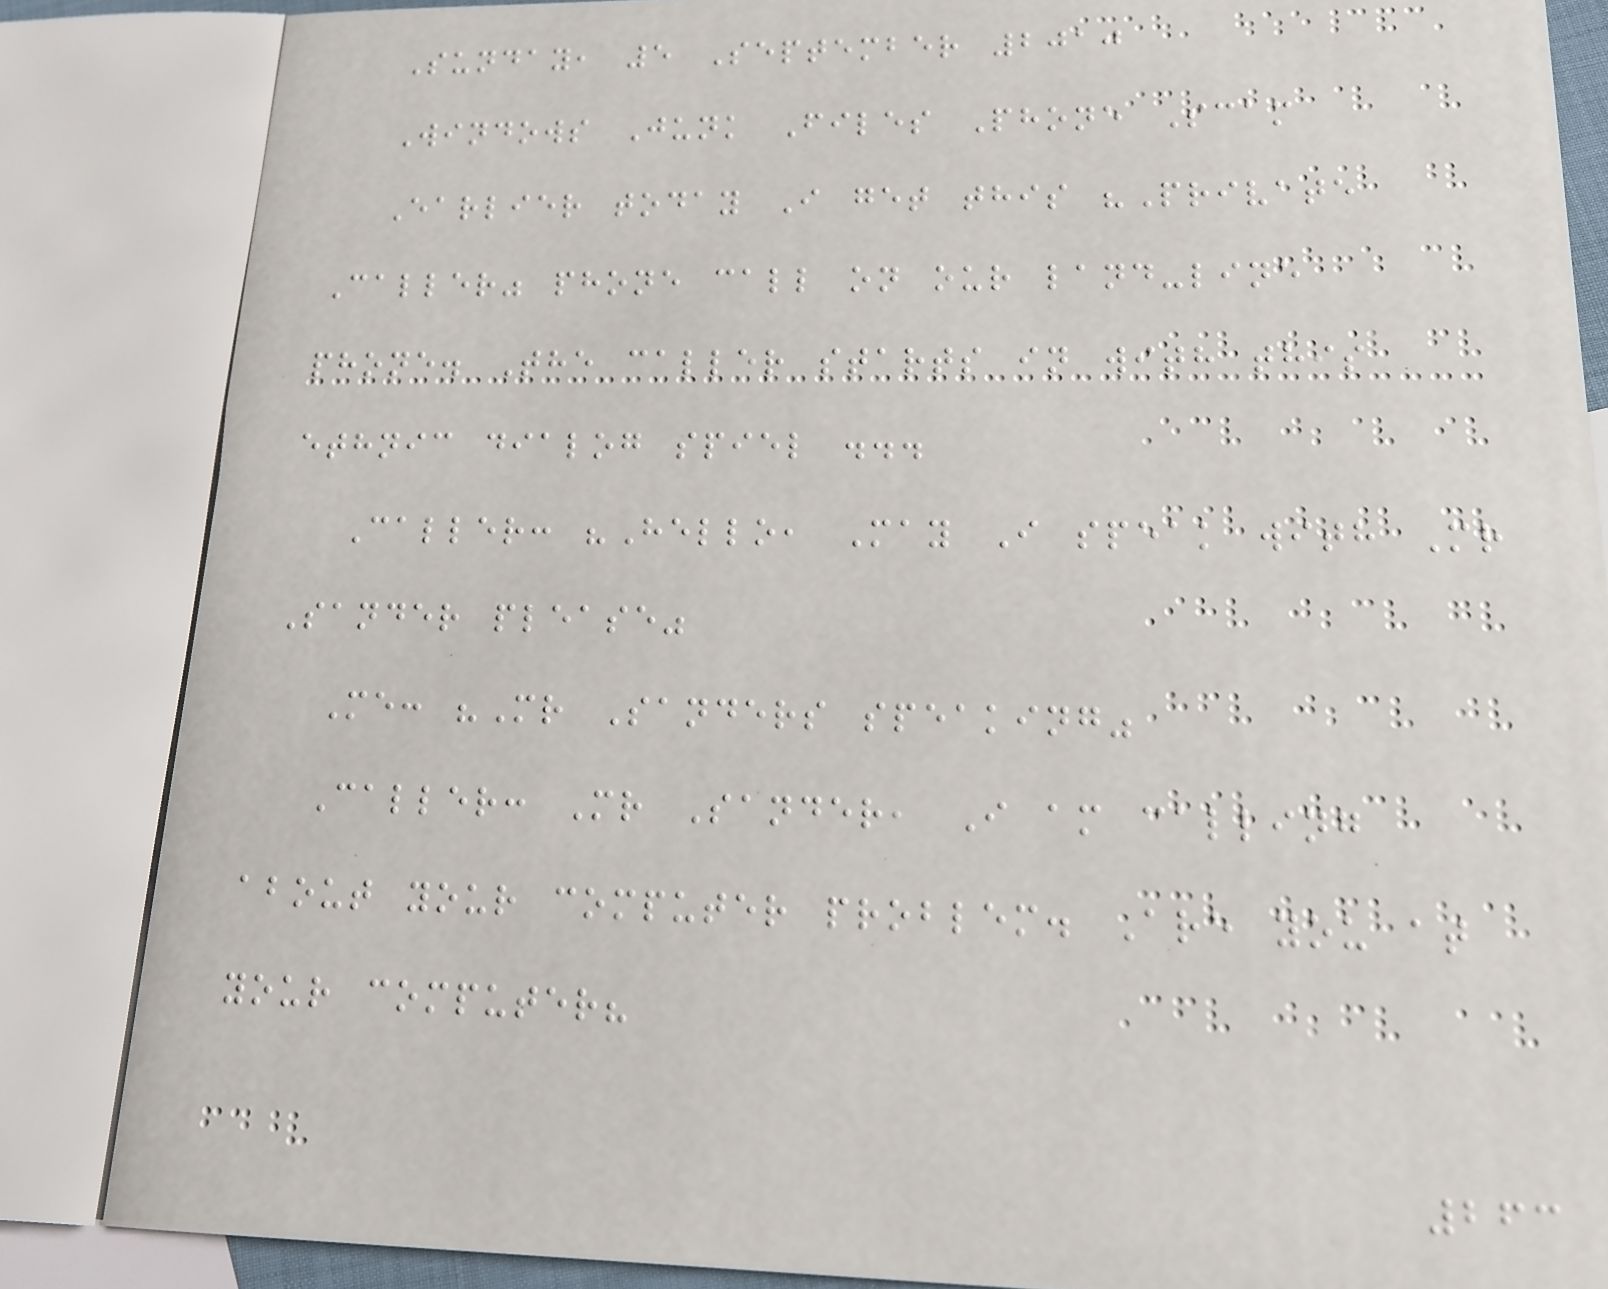Sunday, 5 September 2010
Windows Junk Files Phone Scam
Earlier today I get this "Private
Caller" phone call on our land-line
phone. The caller starts in with this
ethnic dialog spiel ...
Caller: "Hello, May I speak with Mr
Sander please"
Me: "Mr Sanders speaking"
Caller: Mr Sander, I am calling
about your computer problem. Are you at
your computer?
263
